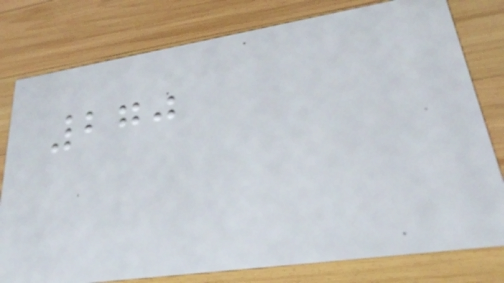270
